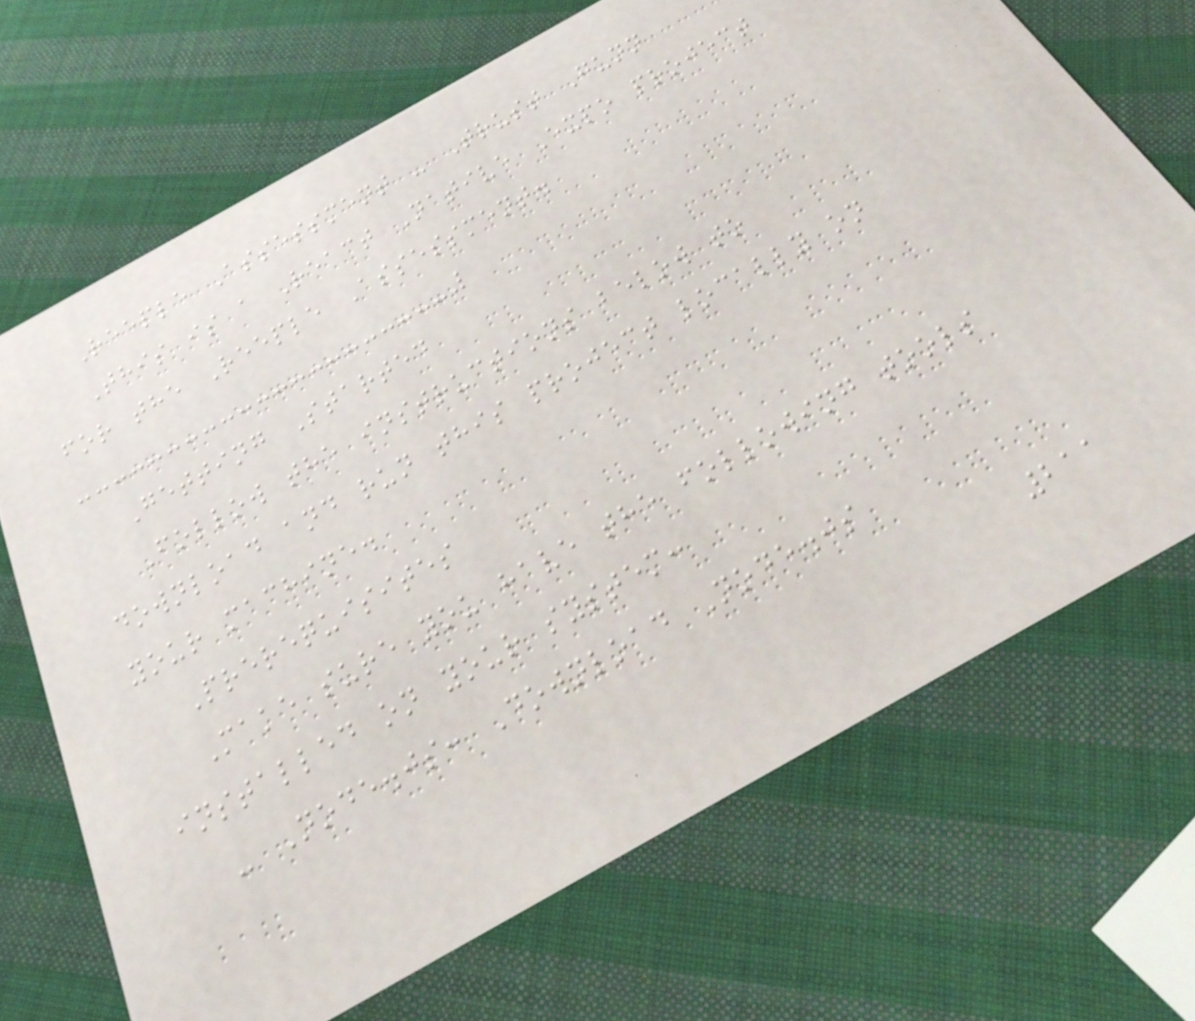Reeple Assessment - Trust Gunn
This is a React Native Expo project
for the Reeple Assessment.
Getting Started
Follow the instructions below to
download and run this project locally on
your machine.
Prerequisites
Make sure you have the following tools
installed on your system:
- Node.js: Download Node.js
211
